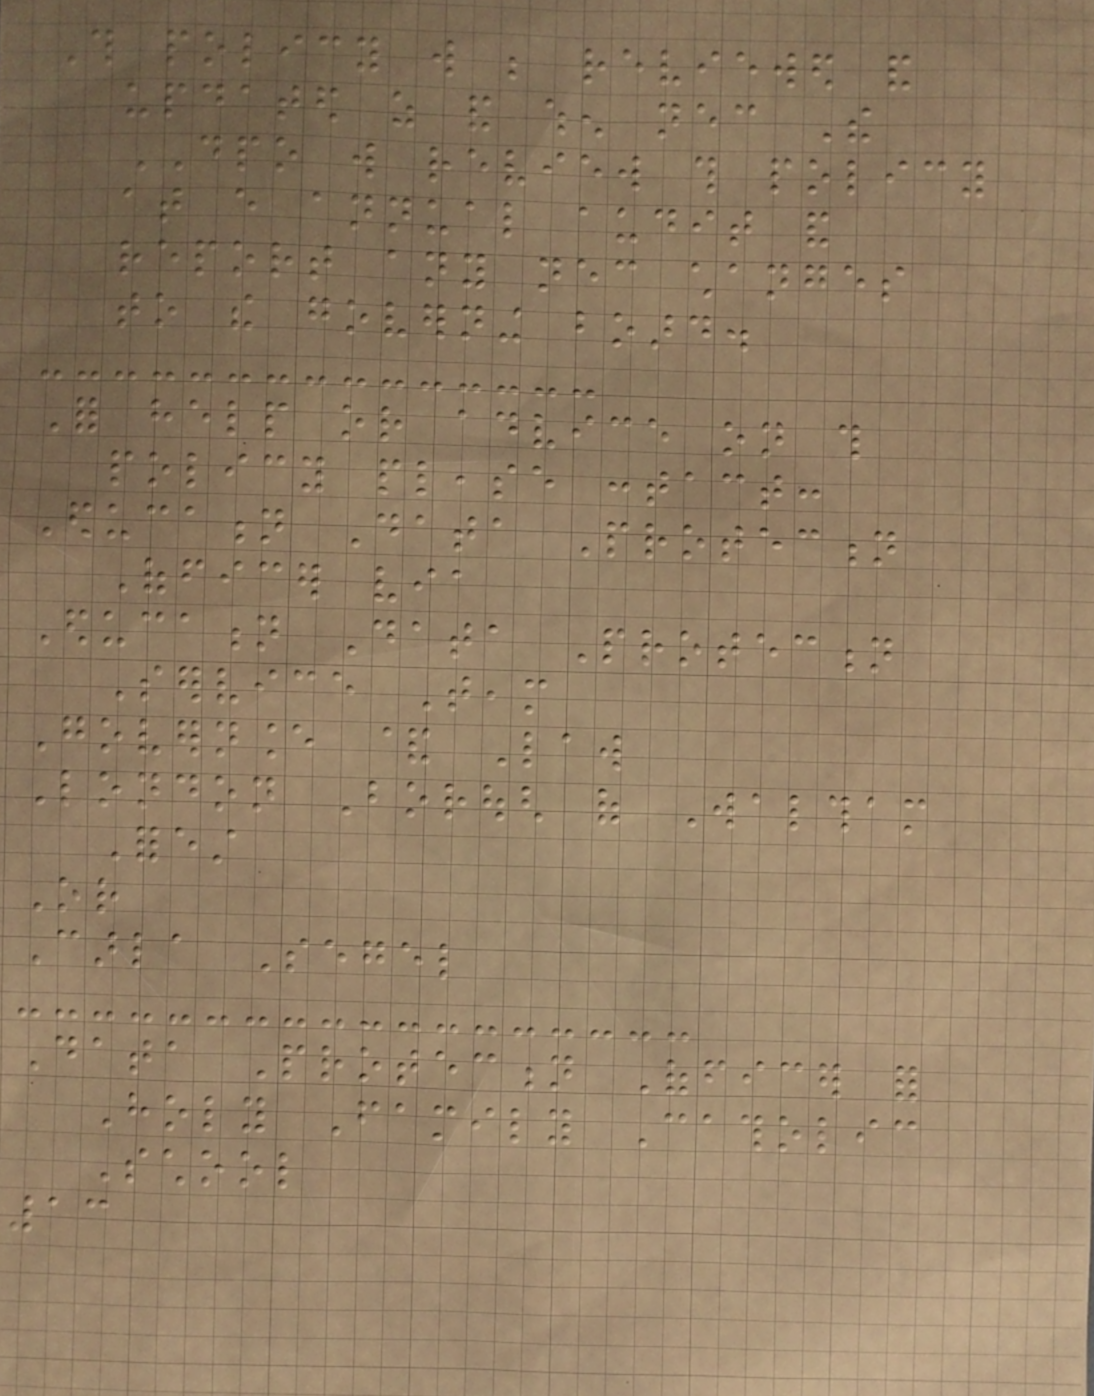This policy will be reviewed and
updated as and when necessary The
DPO will review this policy
at every annual audit and
report any necessary changes
to the governing board.
For help or advice on this
policy please contact:
Education Data Protection
Officer via
Education Data Protection
Service Team
Governance & Law
London Borough of Waltham
Forest
Or
Carla Segel
Data Protection Officer for
Holy Family Catholic
School
13
